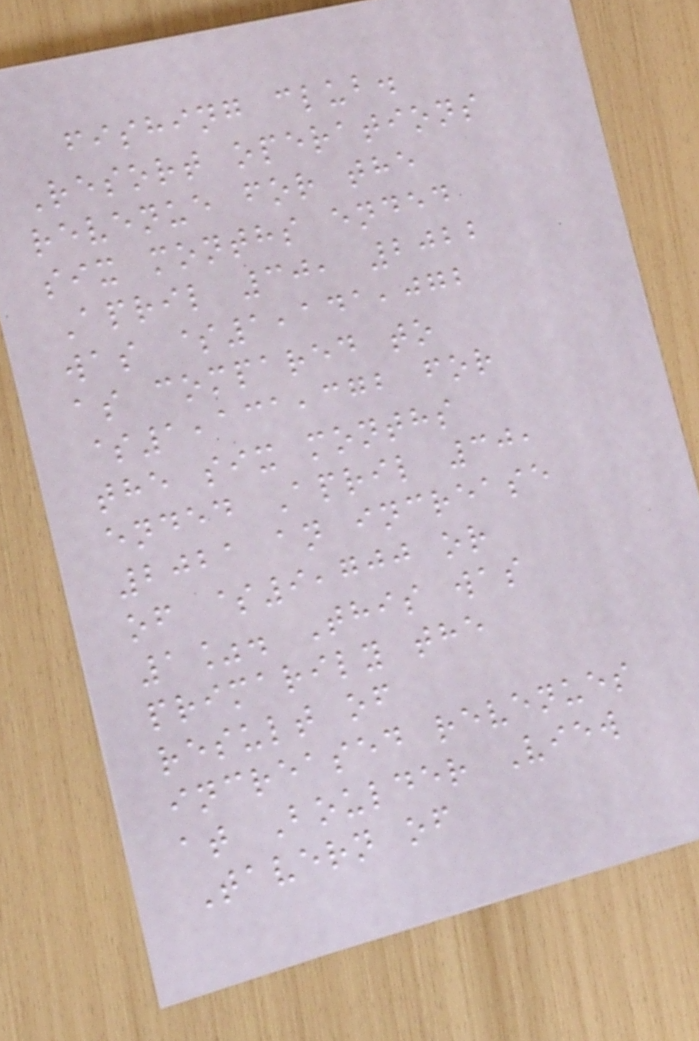fishing club.
Resort operations
revenue for the
six months ended
April 30, 2022
was $1,141,072
as compared to
$1,131,372 for
the six months
ended April 30,
2021 an increase
of $9,700 or
1%. This was
primarily the
result of
increased revenues
at Boulder View
Tavern of
